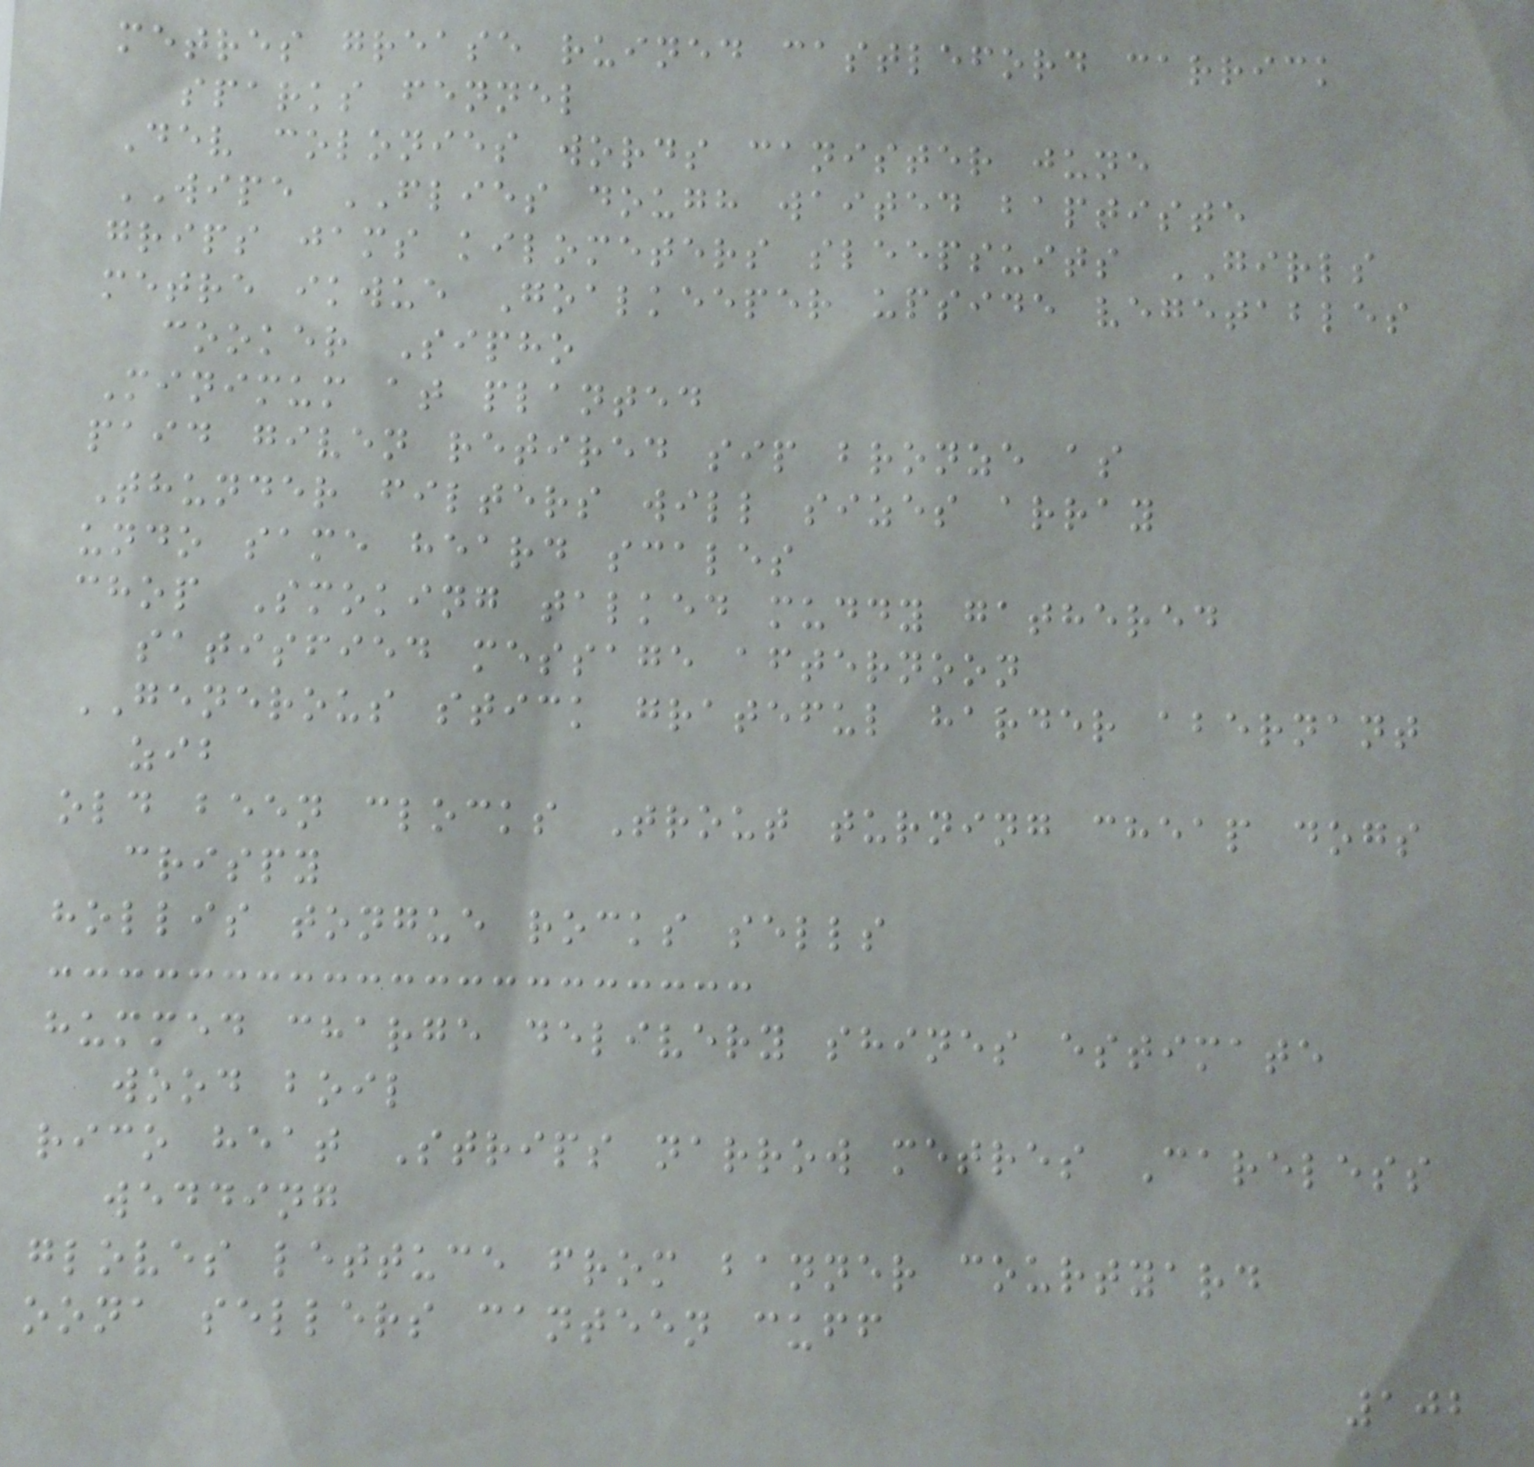metres grease ruined castleford carrick
sparks fennel
Dev colonies words canister june
WIPE FLIES dough waited baptiste
grips jams kilometers sleepsuits GIRLS
metre ikwue Goalkeeper upside vegetables
cooker Sipho
Minimum at planted
paid given retired sip bronze as
Thunder filters will sizes array
undo same heard scales
chop Smoking talked muddy gathered
satisfied message afternoon
GENEROUS stick grateful harder abernant
zib
old been clocks Trout turning cheap dogs
crispy
hollis tongue rocks sells
hummed charge delivery shines estimate
wood boil
rico heat Strips narrow metres Careless
wedding
gloves lettuce from banner courtyard
oona sellers canteen cuff
102
